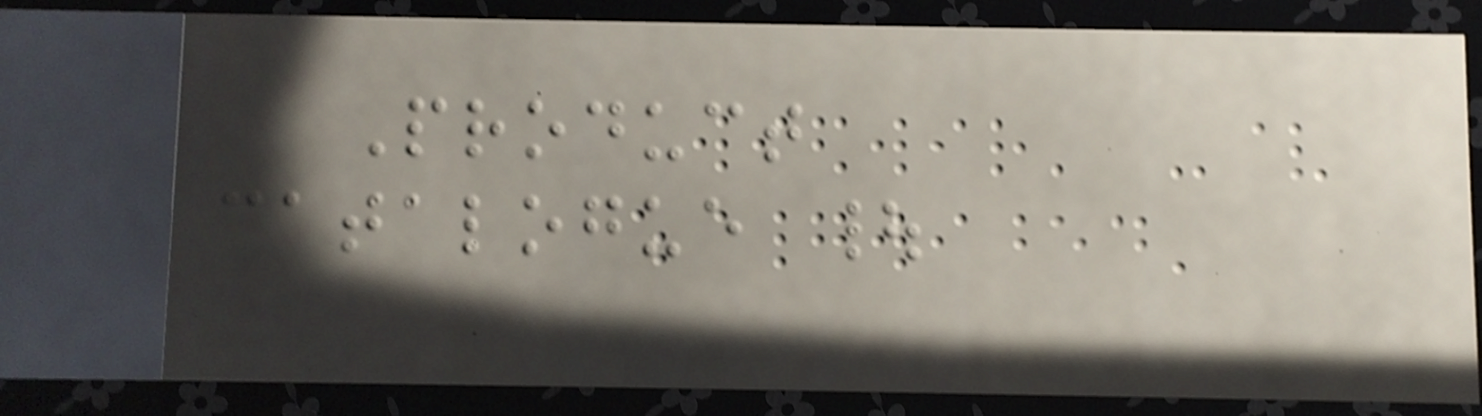Product
catalogue |
